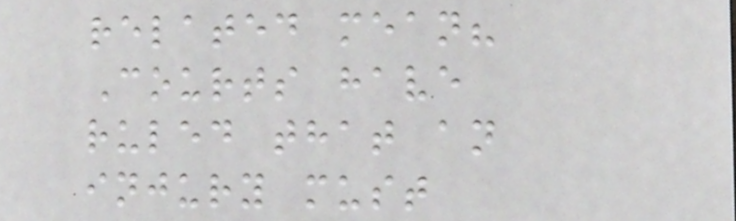related mean?
Courts have
ruled that an
injury must
